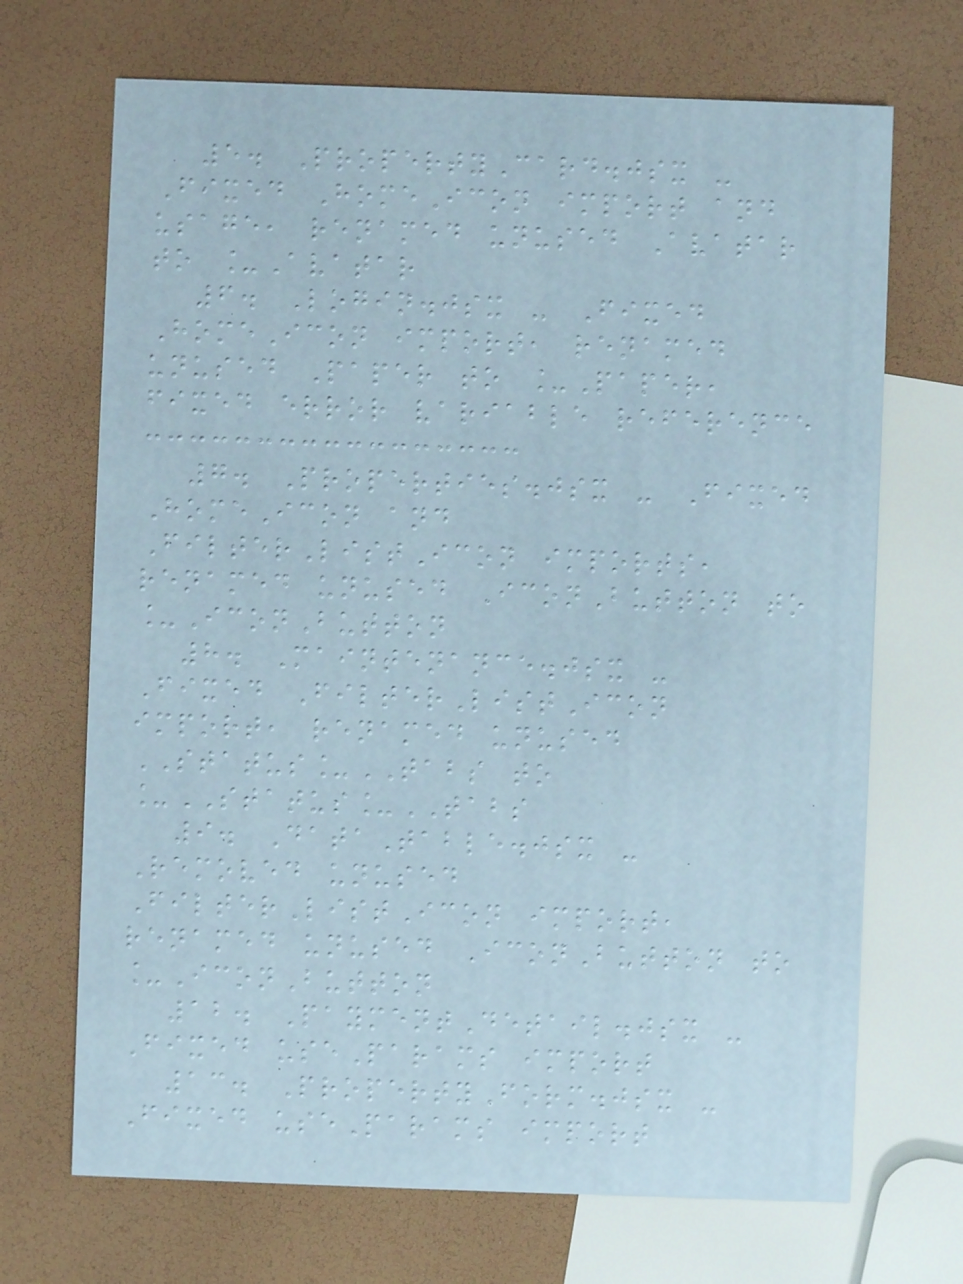5. PropertyCard.jsx -
Fixed HomeIcon import and
usage, renamed unused Avatar
to _Avatar
6. Login.jsx - Fixed
HomeIcon import, renamed
unused Paper to _Paper,
fixed error variable reference
7. Properties.jsx - Fixed
HomeIcon and
FilterListIcon imports,
renamed unused IconButton to
_IconButton
8. Maintenance.jsx -
Fixed FilterListIcon
import, renamed unused
STATUS_TABS to
_STATUS_TABS
9. DataTable.jsx -
Removed unused
FilterListIcon import,
renamed unused IconButton to
_IconButton
12. PaymentDetail.jsx -
Fixed useParams import
13. PropertyForm.jsx -
Fixed useParams import
